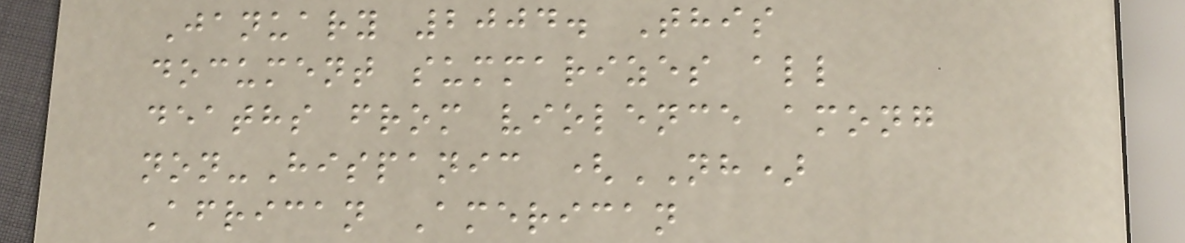January 2004. This
document summarizes all
deaths from violence among
non-Hispanic (NH)
African American
